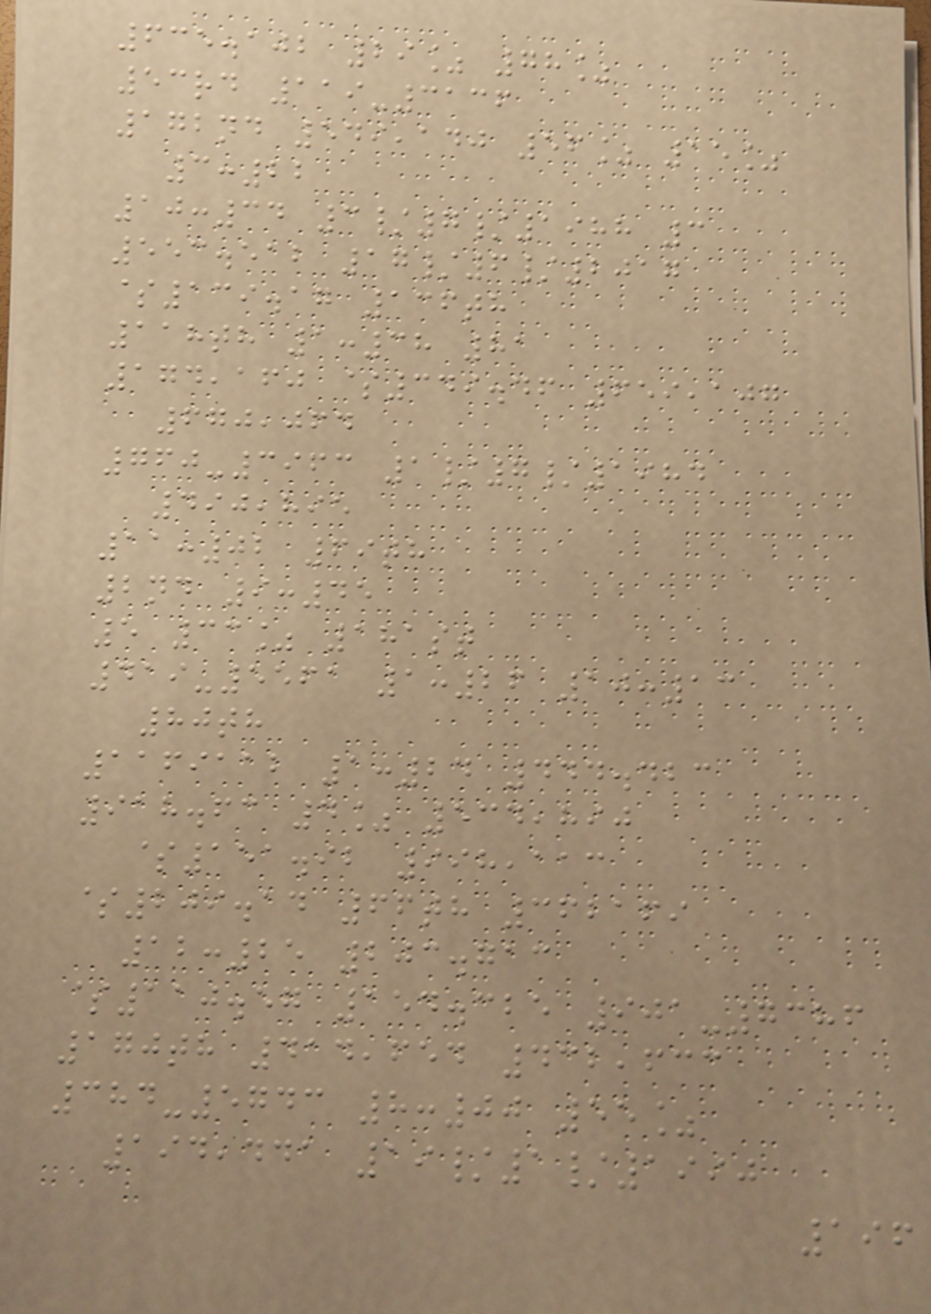635.102 29% 78%
53rd 119-3136
172nd 549,140 56% 15%
3:22
10:34 3/7/1988 3
553.512 17/6/2017
$139.17 136th
118th 1:38 81
174,160 $349.46 659,107
670,064
760-3963 1/7/1984
490,895
11:02 69th
2nd 9:45
5 33% 181st
419-5561 1:26 10:13
80th
1169112 1:24 444.423
918.63 4% 534,890
$151.92 998,113
$209.14 66th 362169
12:25 203.713
$110.57 154.325 901-7386
170th 414,654 432,633
384-5743 8:00 55%
194,441 19/1/1990
196
